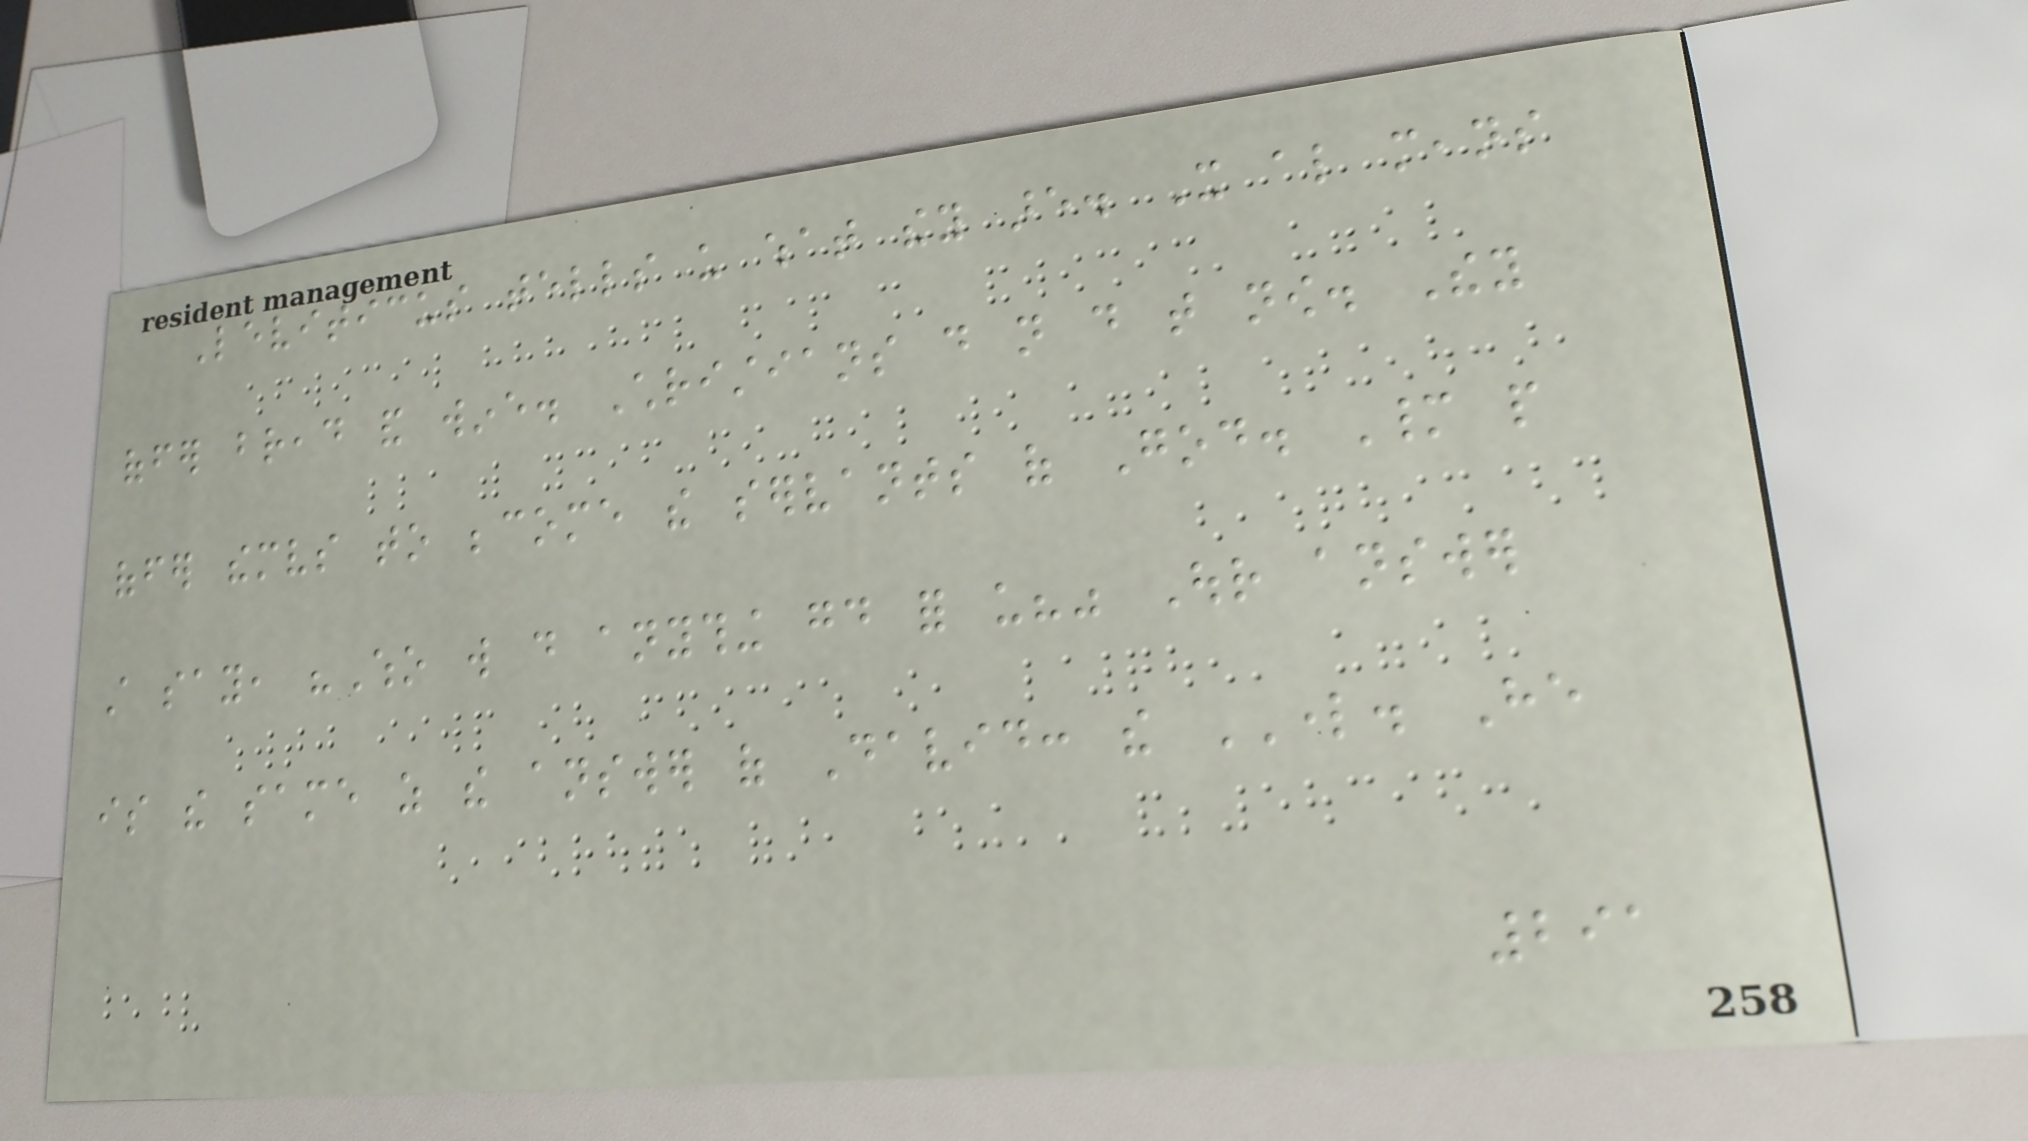Leviticus tells us what they are. It also means
offer bread and wine. Christians do not do that now. They
offer themselves to become the servants of God. Many people
still say, "Who will do anything good for us?" Our answer
is the same as the answer of David: the LORD. He
291
